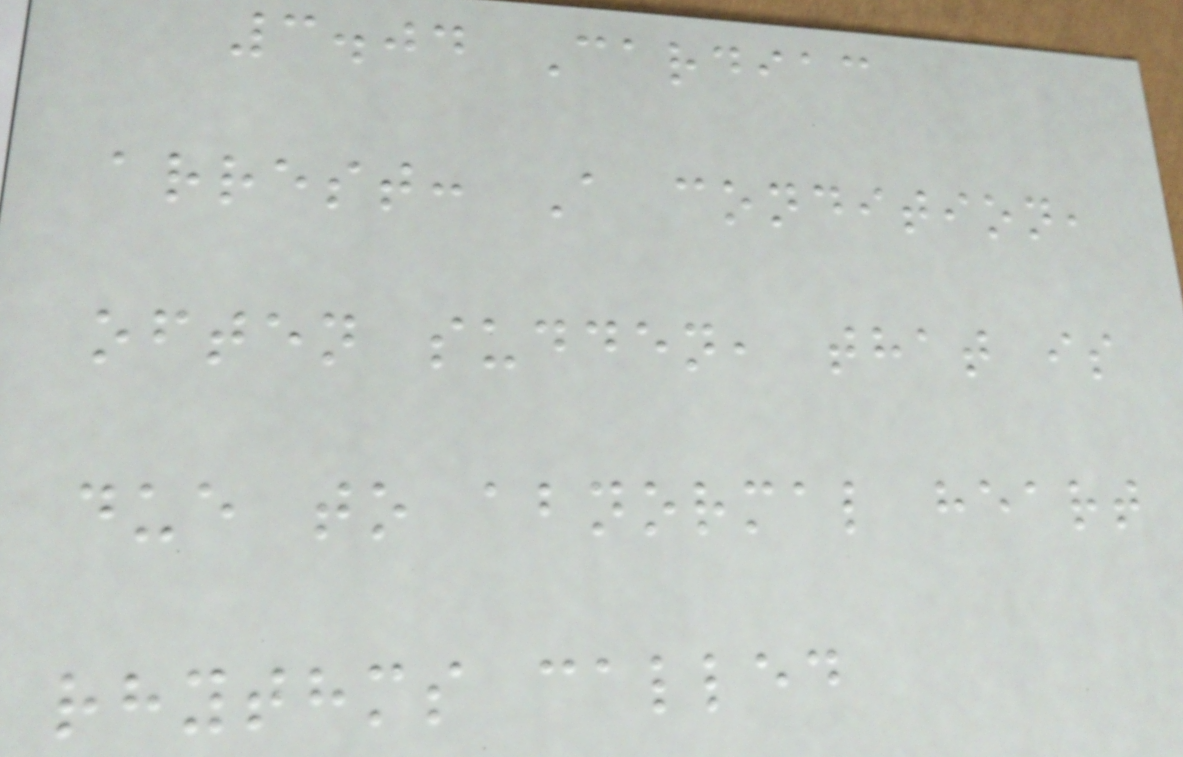3.04 Cardiac
arrest: A condition,
often sudden, that is
due to abnormal heart
rhythms called
